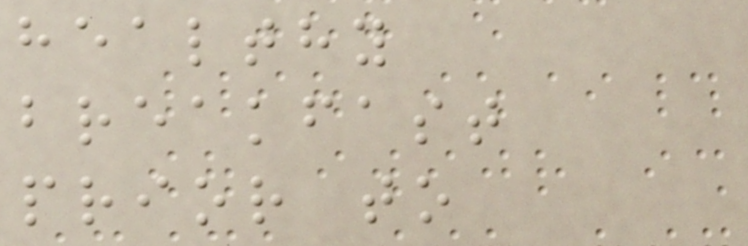healthy
breakfast
prior to
